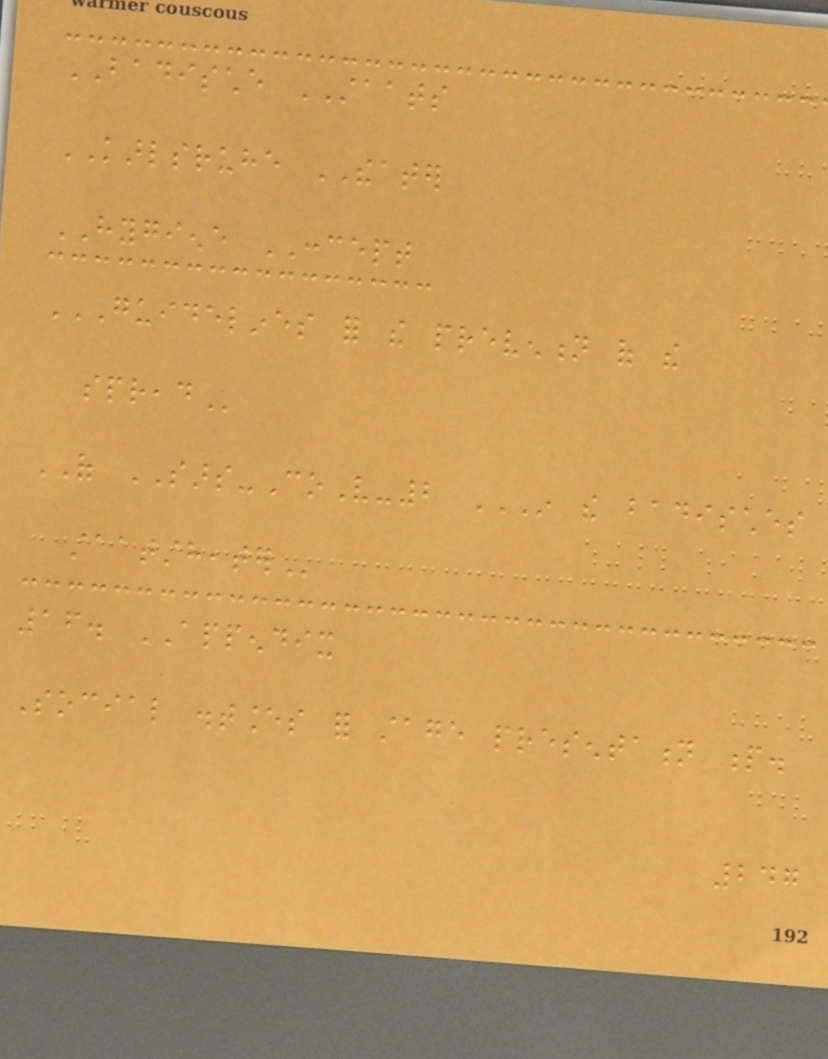BADISCHE STAATS
KARLSRUHE THEATER
HYGIENE CONCEPT
GUIDELINES FOR THE PREVENTION OF THE
SPREAD
OF SARS-CoV-2 IN THE BADISCHES
STAATSTHEATER
16. APPENDIX
Social distances for stage presentation p.
247
